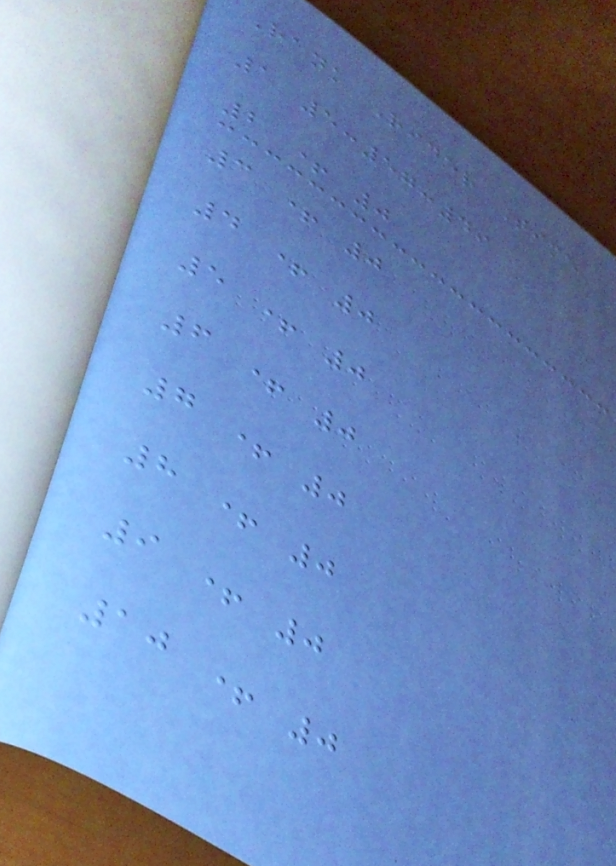Rank Rider Time
1 5:57:49
2 + 0
3 + 0
4 + 0
5 + 0
6 + 0
7 + 0
8 + 0
9 + 0
10 + 0
